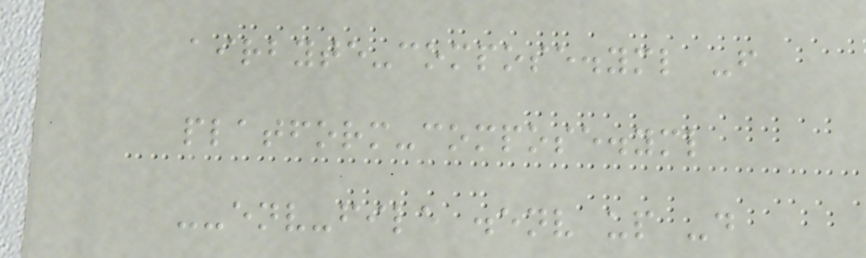airbyte-compose.yml -f
platform-compose.yml
--env-file .env up -d
